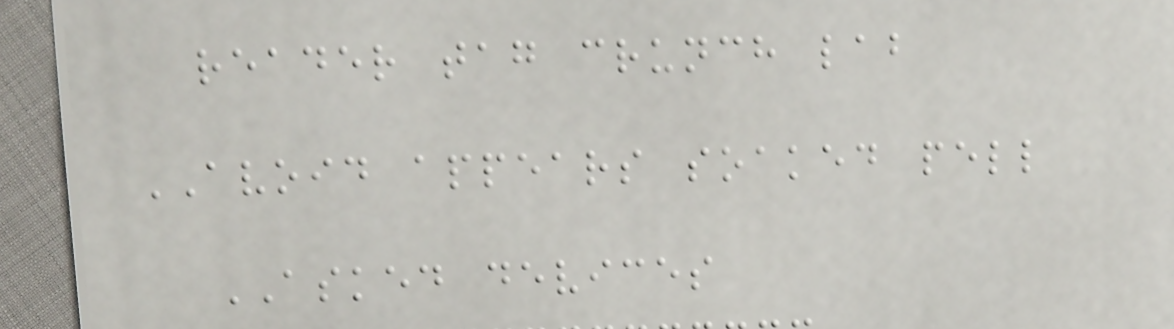reader tag crunch lab
AVOID appears soaked pell
ASKED devices
